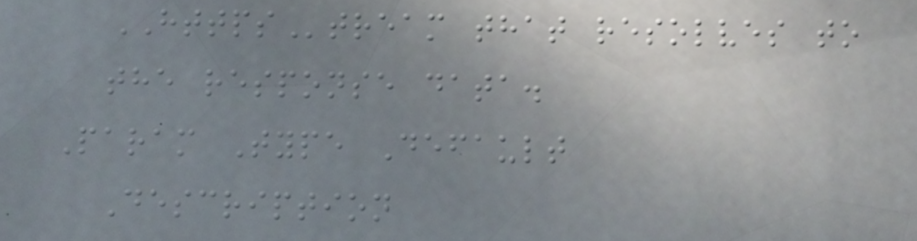HTTPStream that resolves to
the response data.
Param Type Default
Description
